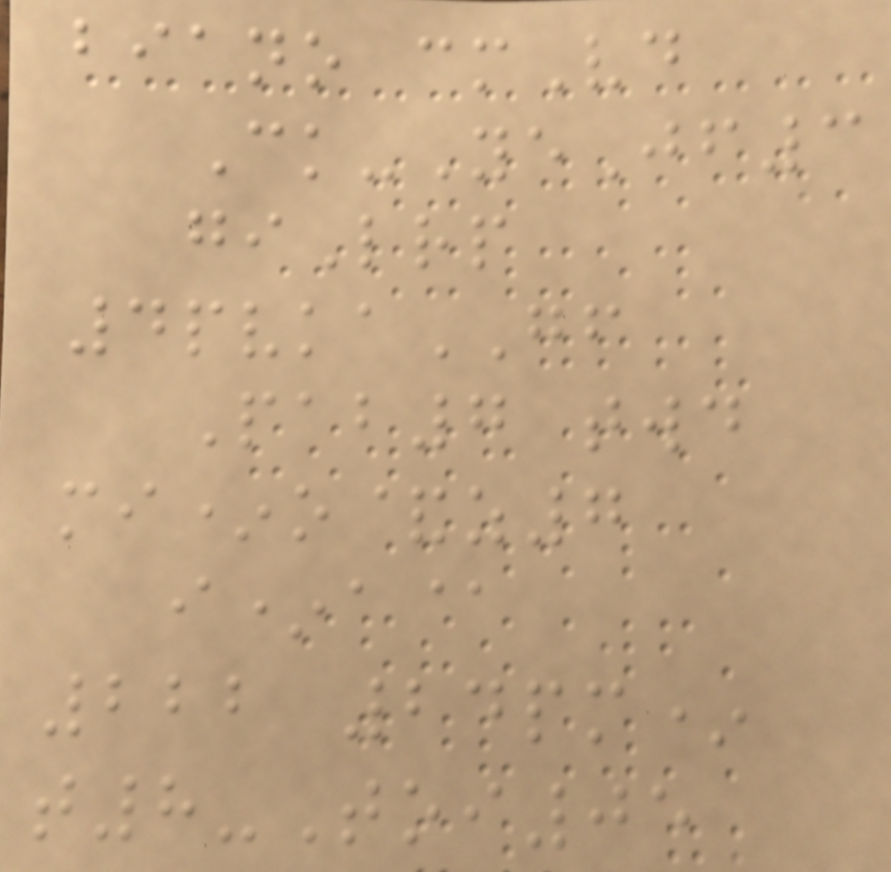biano cmVd
Ck-YeJf3
giLrp
4pvkaGF
Pab7 twd
mi*o&z7
i*a@
222 24pm*
t8-Toi05
